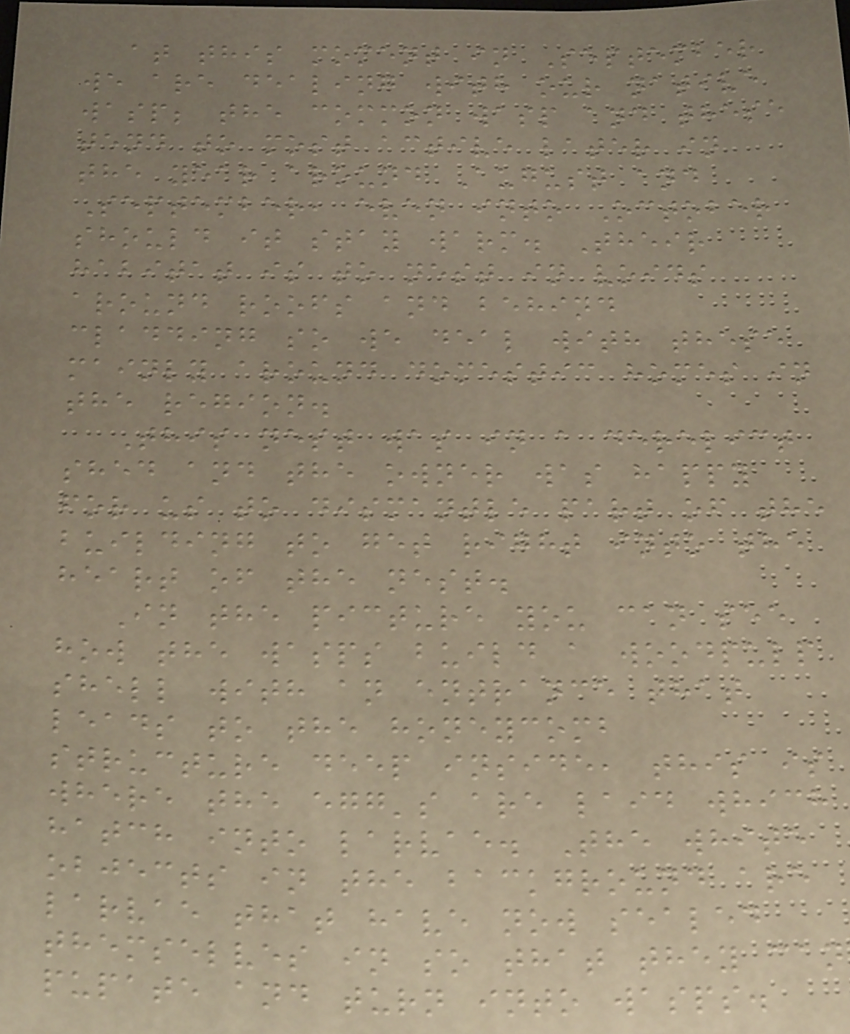at this moment in September
we are dealing with our native
wasp; the common wasp and these
tend to most active later in
the year around August and
September, even into October
should it stay warm. Their
habitat is to nest in voids
around roofs and behind
cladding so we deal with these
mainly around domestic homes in
the region.
This nest was in a derelict
shed and the owner was happy
for us to dismantle part of the
building to get right into the
heart of the nest.
In the picture you can see
how the wasps build a woodpulp
shell with an entrance that
leads to the honeycomb
structure deep inside, this is
where the egg's are laid which
hatch into larvae. The white
objects in the background are
larvae that have now sealed
themselves in so that they can
pupate and turn into wasps.
